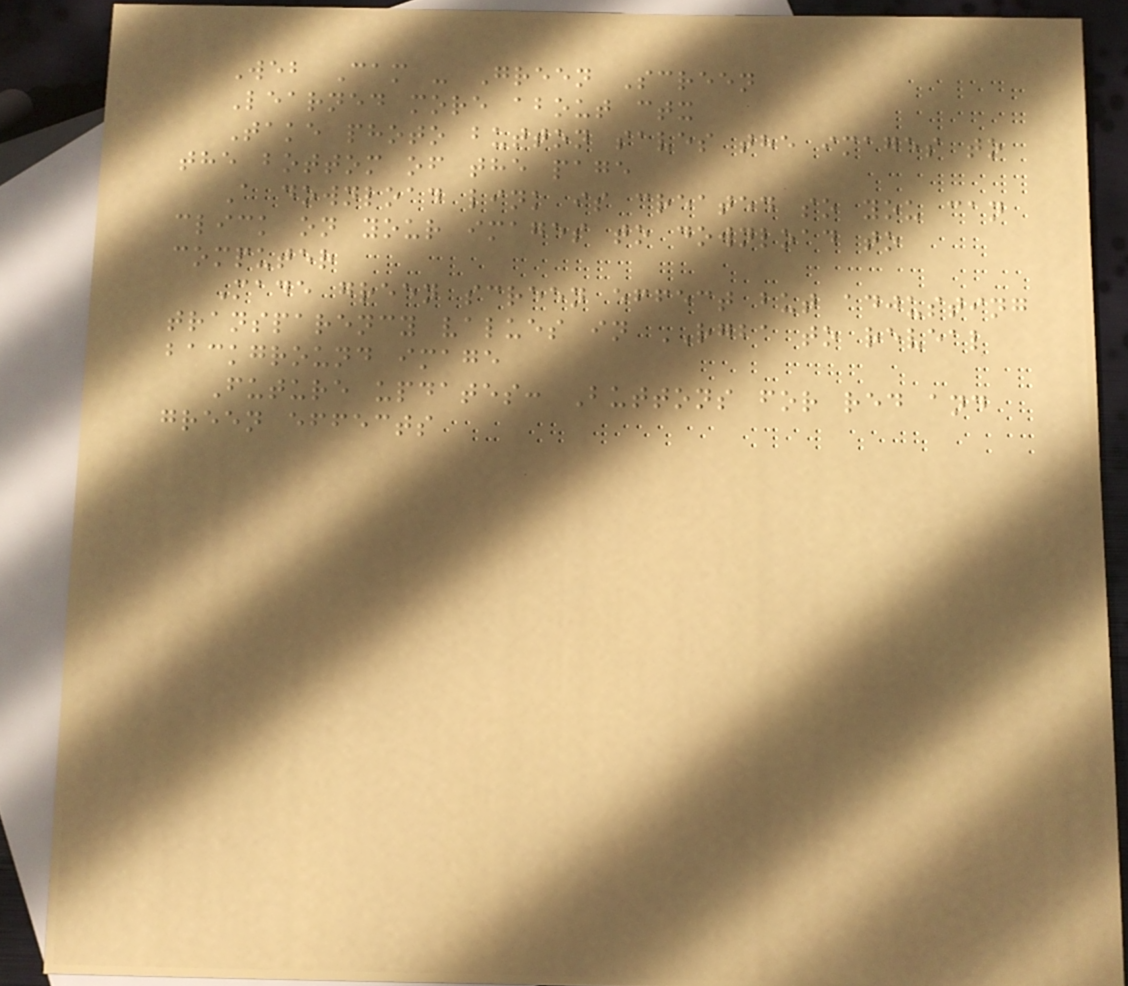Web Cam - Green Screen
Learned more about ctx
Take photo button saves the images to
the bottom of the page
A download link is created so you can
click on your images to download to
computer
Made green screen effect but adjusting
transparency values in RGBA to reveal
background image
Future updates: Buttons for red and
green effects
